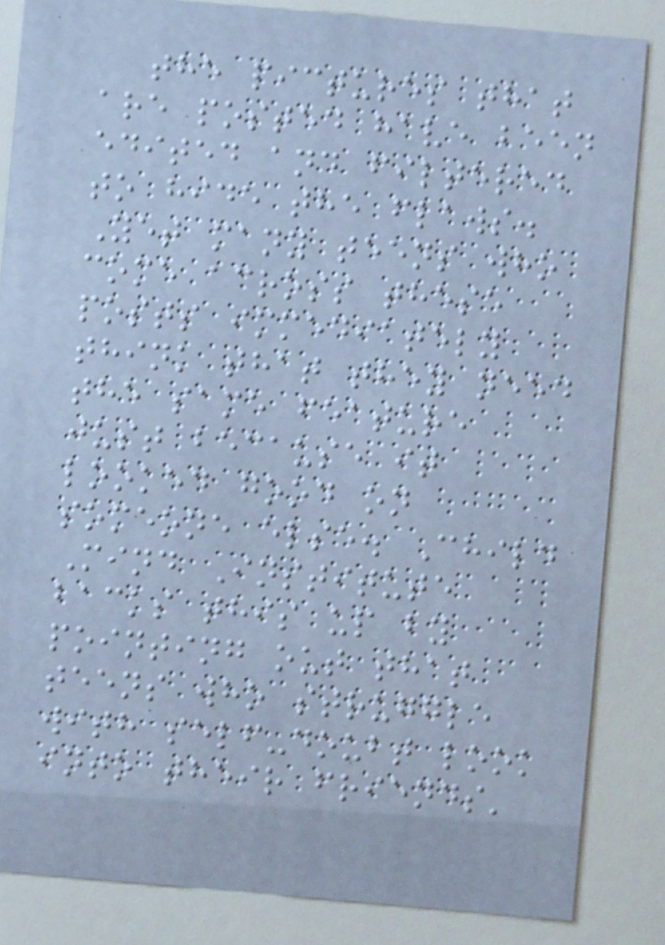the pictures that
are posted have been
edited and filtered
to hide the flaws.
Yet many teens who
come across these
posts immediately
think that they need
the same feature
just because it
looked good on
someone else. Child
Mind Institute
backs this up by
pointing out that
teens who struggle
with self-doubt look
into their friends'
